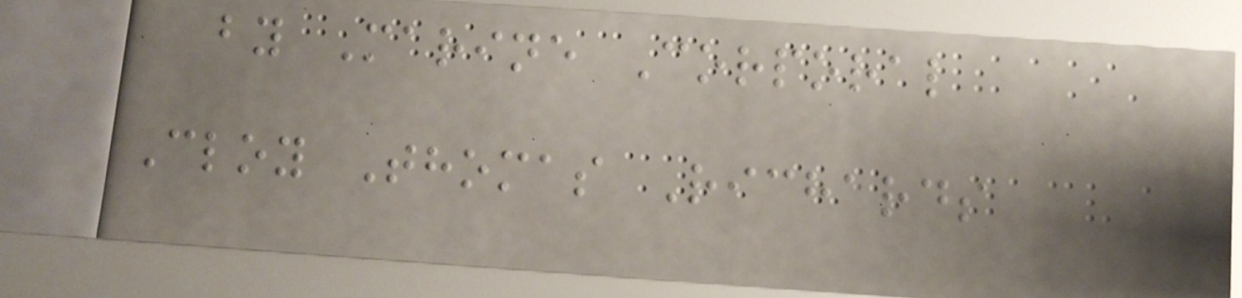by Marine Corporal
Cloy Thomas Richards
